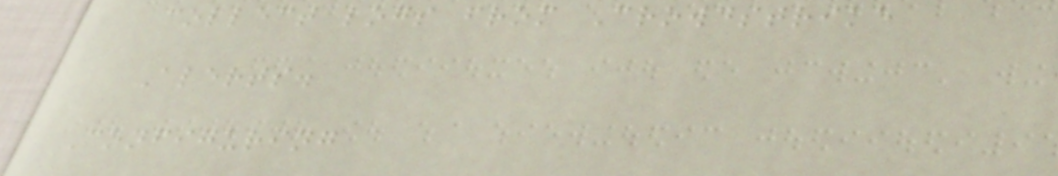collect logs from Crowdstrike
Alerts.
Configuring
